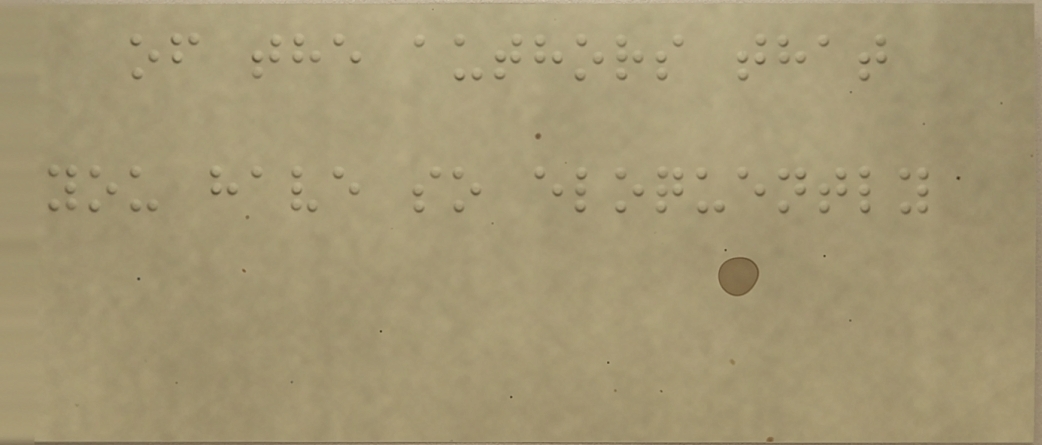of the authors that
you have so eloquently
